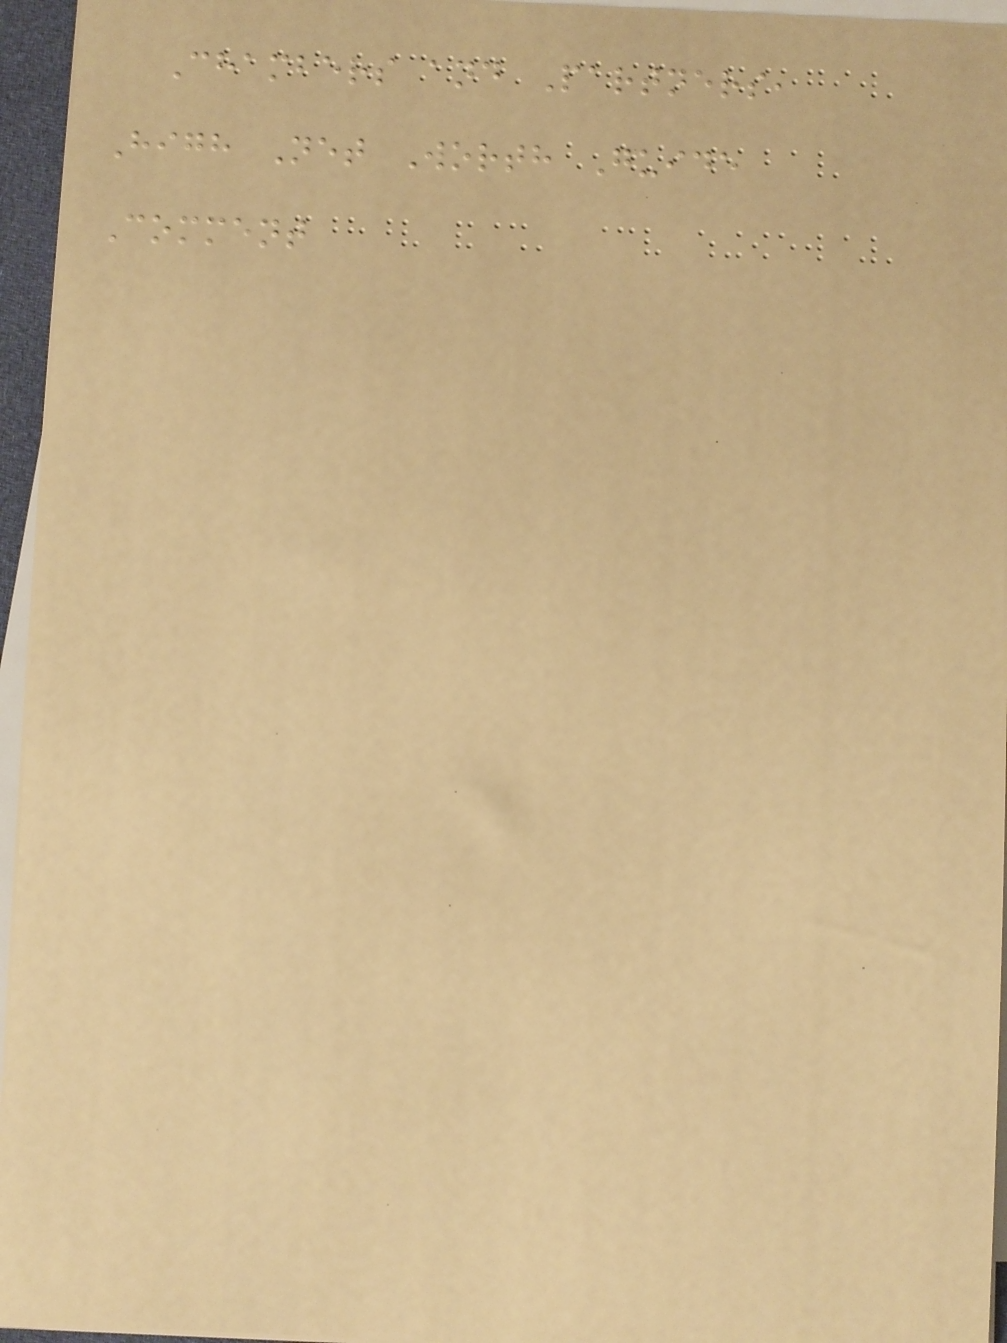Chambers and Partners,
High Net Worth Guide
Comment
